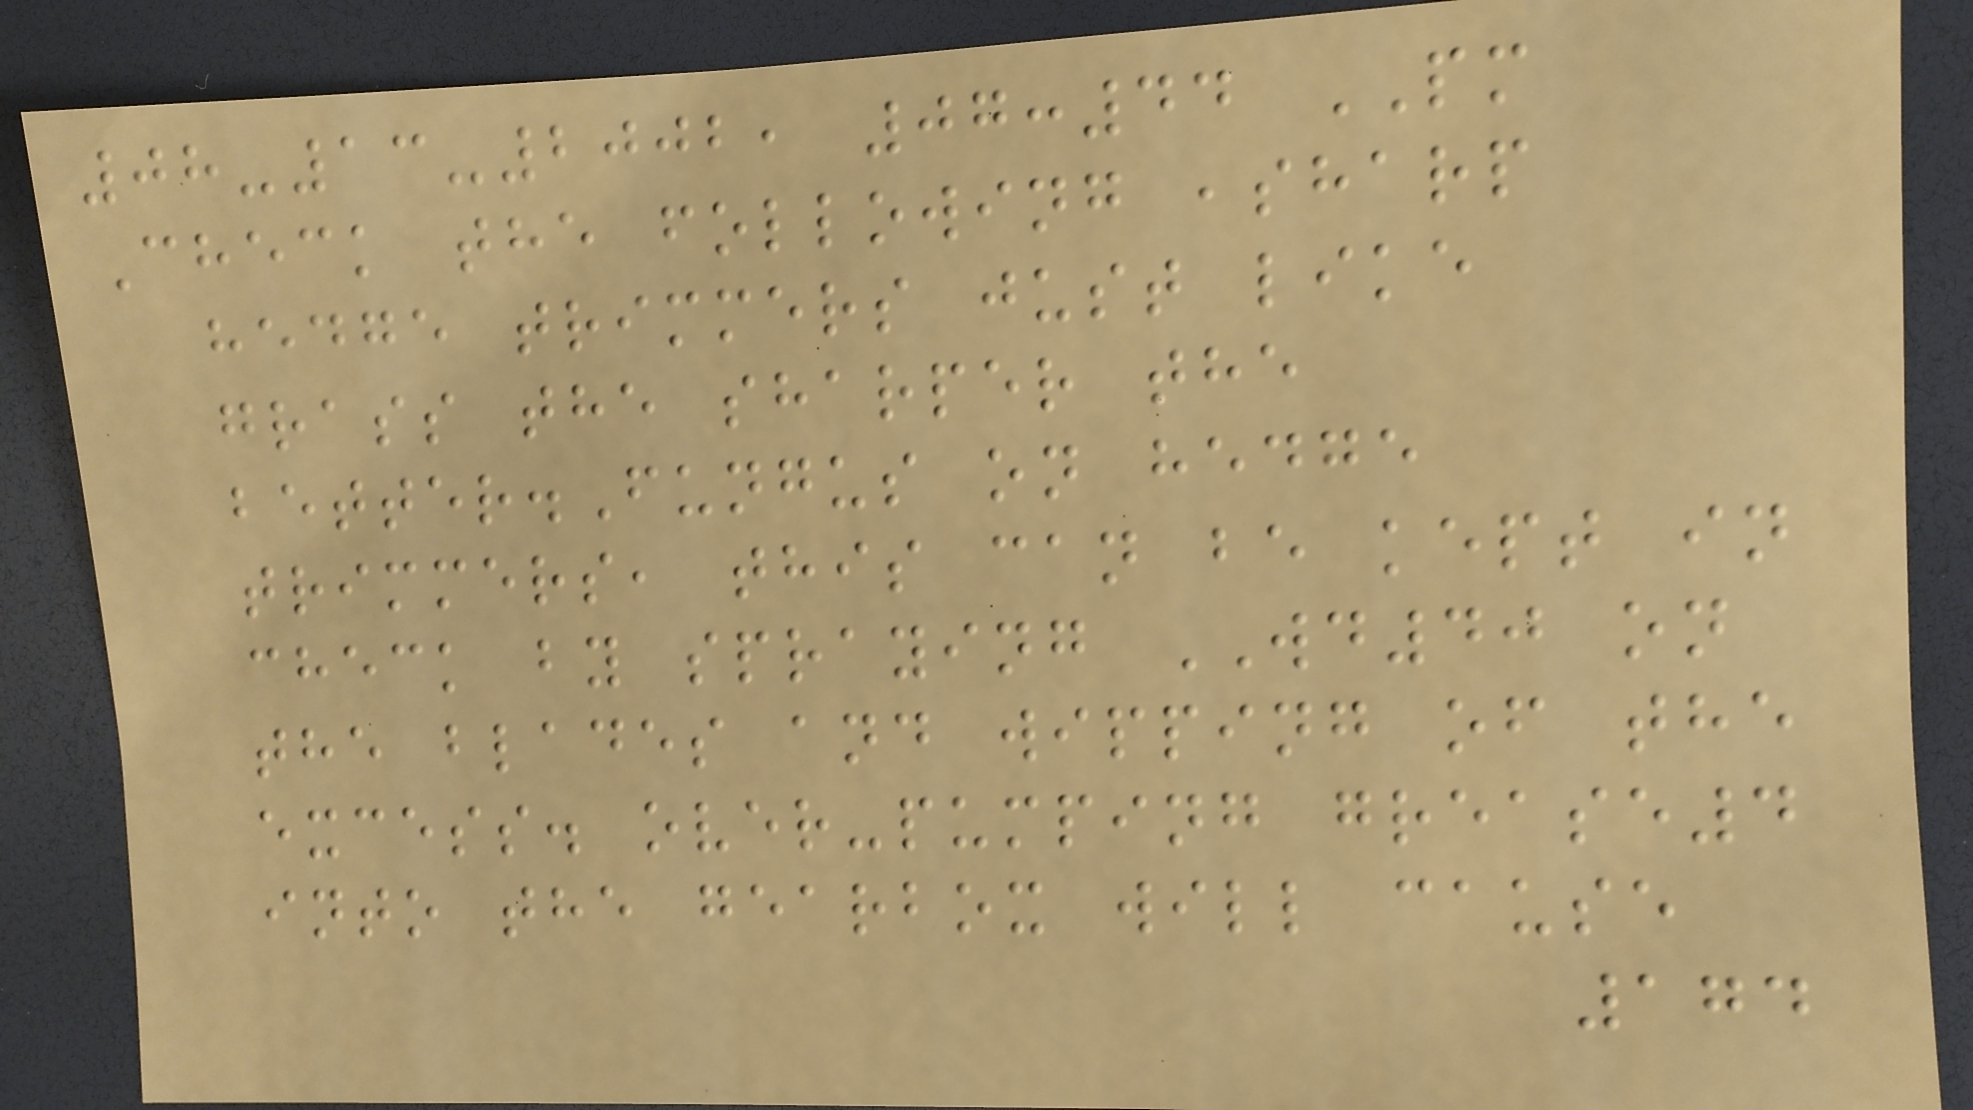08-13-2002, 07:44 PM
Check the following ,sharp
hedge trimmers just like
grass the sharper the
better.Fungus on hedge
trimmers, this can be kept in
check by spraying WD40 on
the blades and wipping of the
excess. over-pumping grease4
into the gearbox will cause
174
